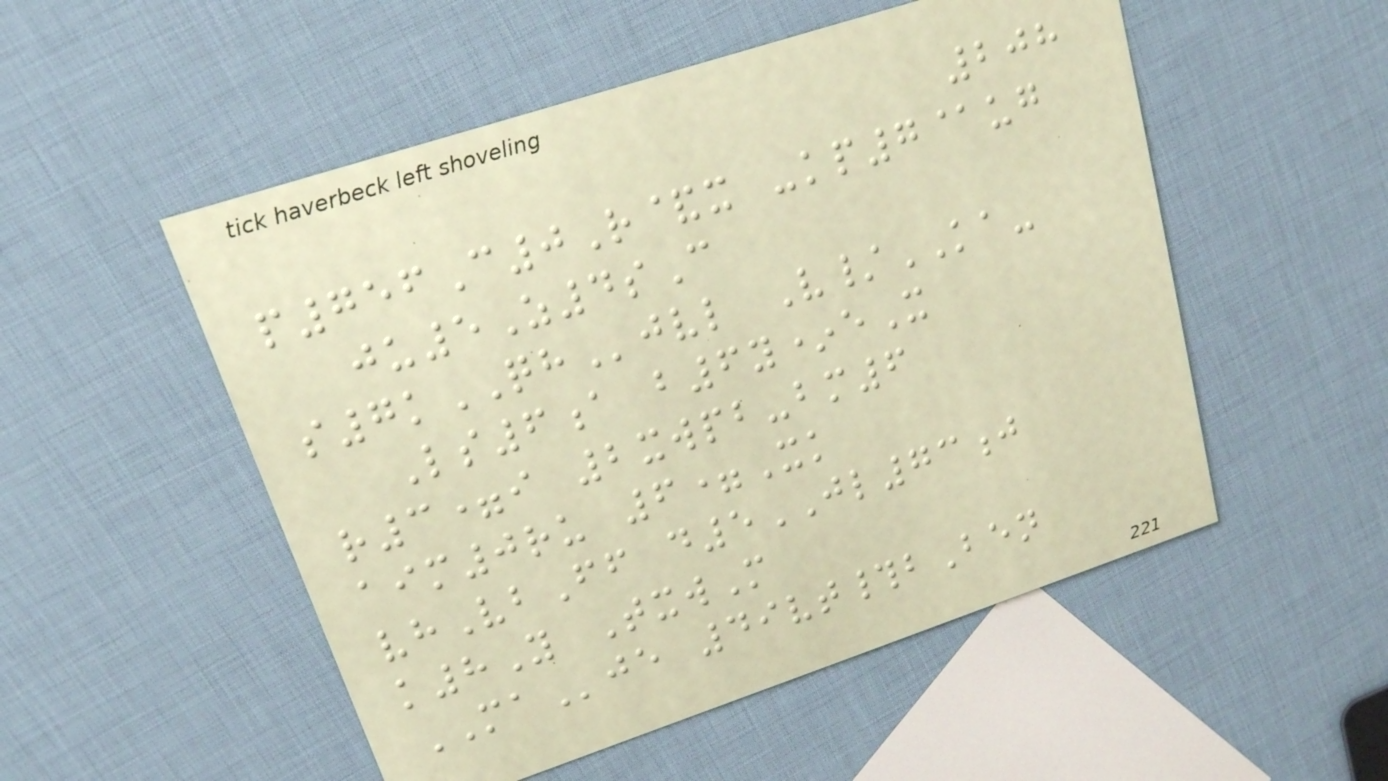208
p756C0R&x -kp7@ug
ju5Z4sC
s7kQHjvl V/KA-
Ls6a b6y*eX
r3=i 2xwpb-bm6
aim0ru 6=Xk
vhVbFf d5JL73j
k8Y TxwM
MAje 49vt#bBen
